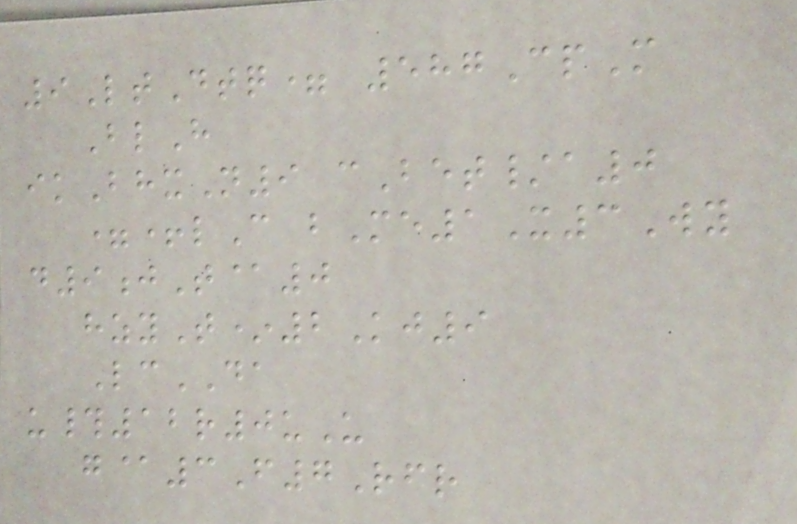9LtDtq= 587CpM
BlH
ikBhxN9 cBet/a0
=+lC bMe1X3Wy
d9jT@0
hzyT*2Kj9
LcDA
u#12r0uU
g@3F7Rfr
